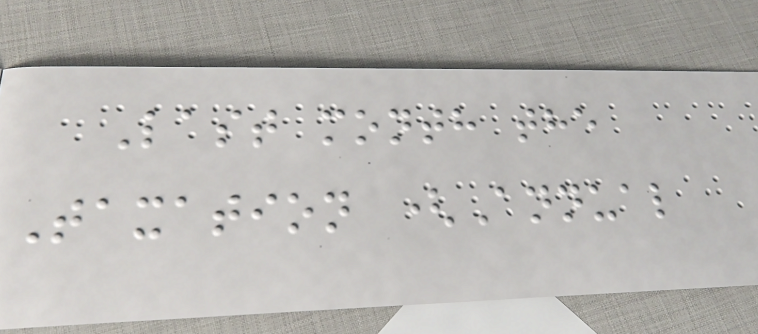Last month the
Taxation (Annual
